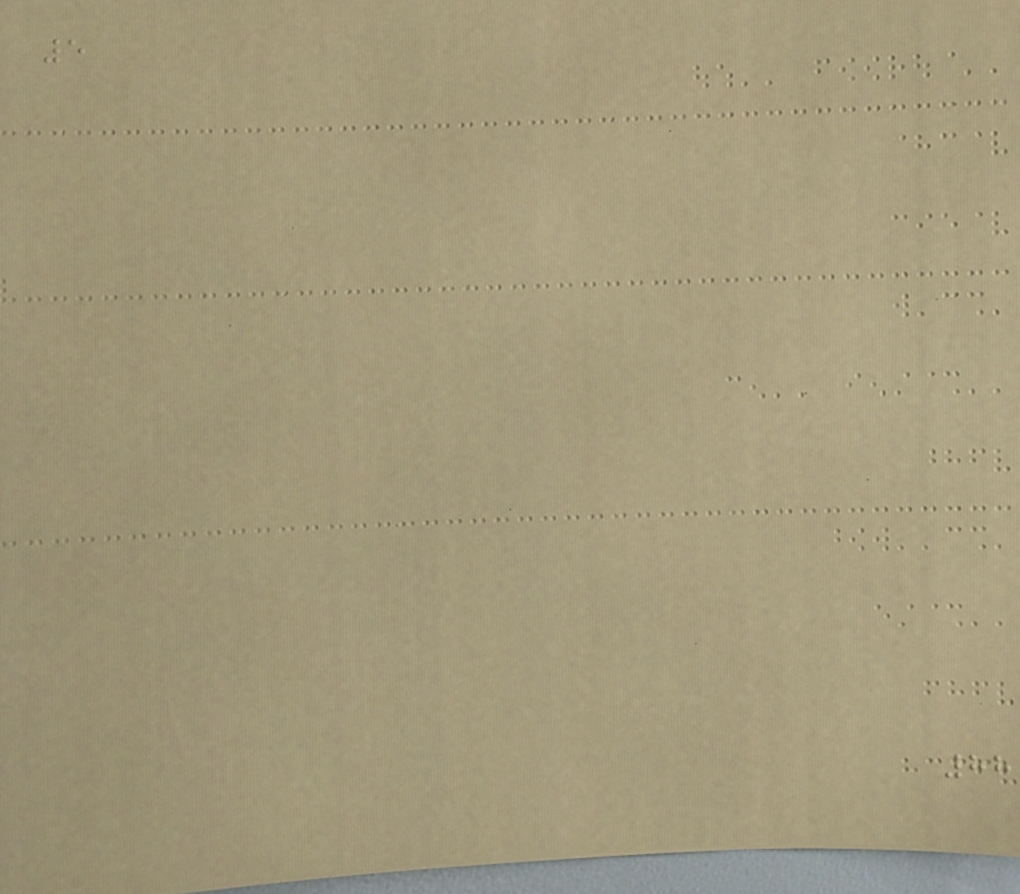5
88
